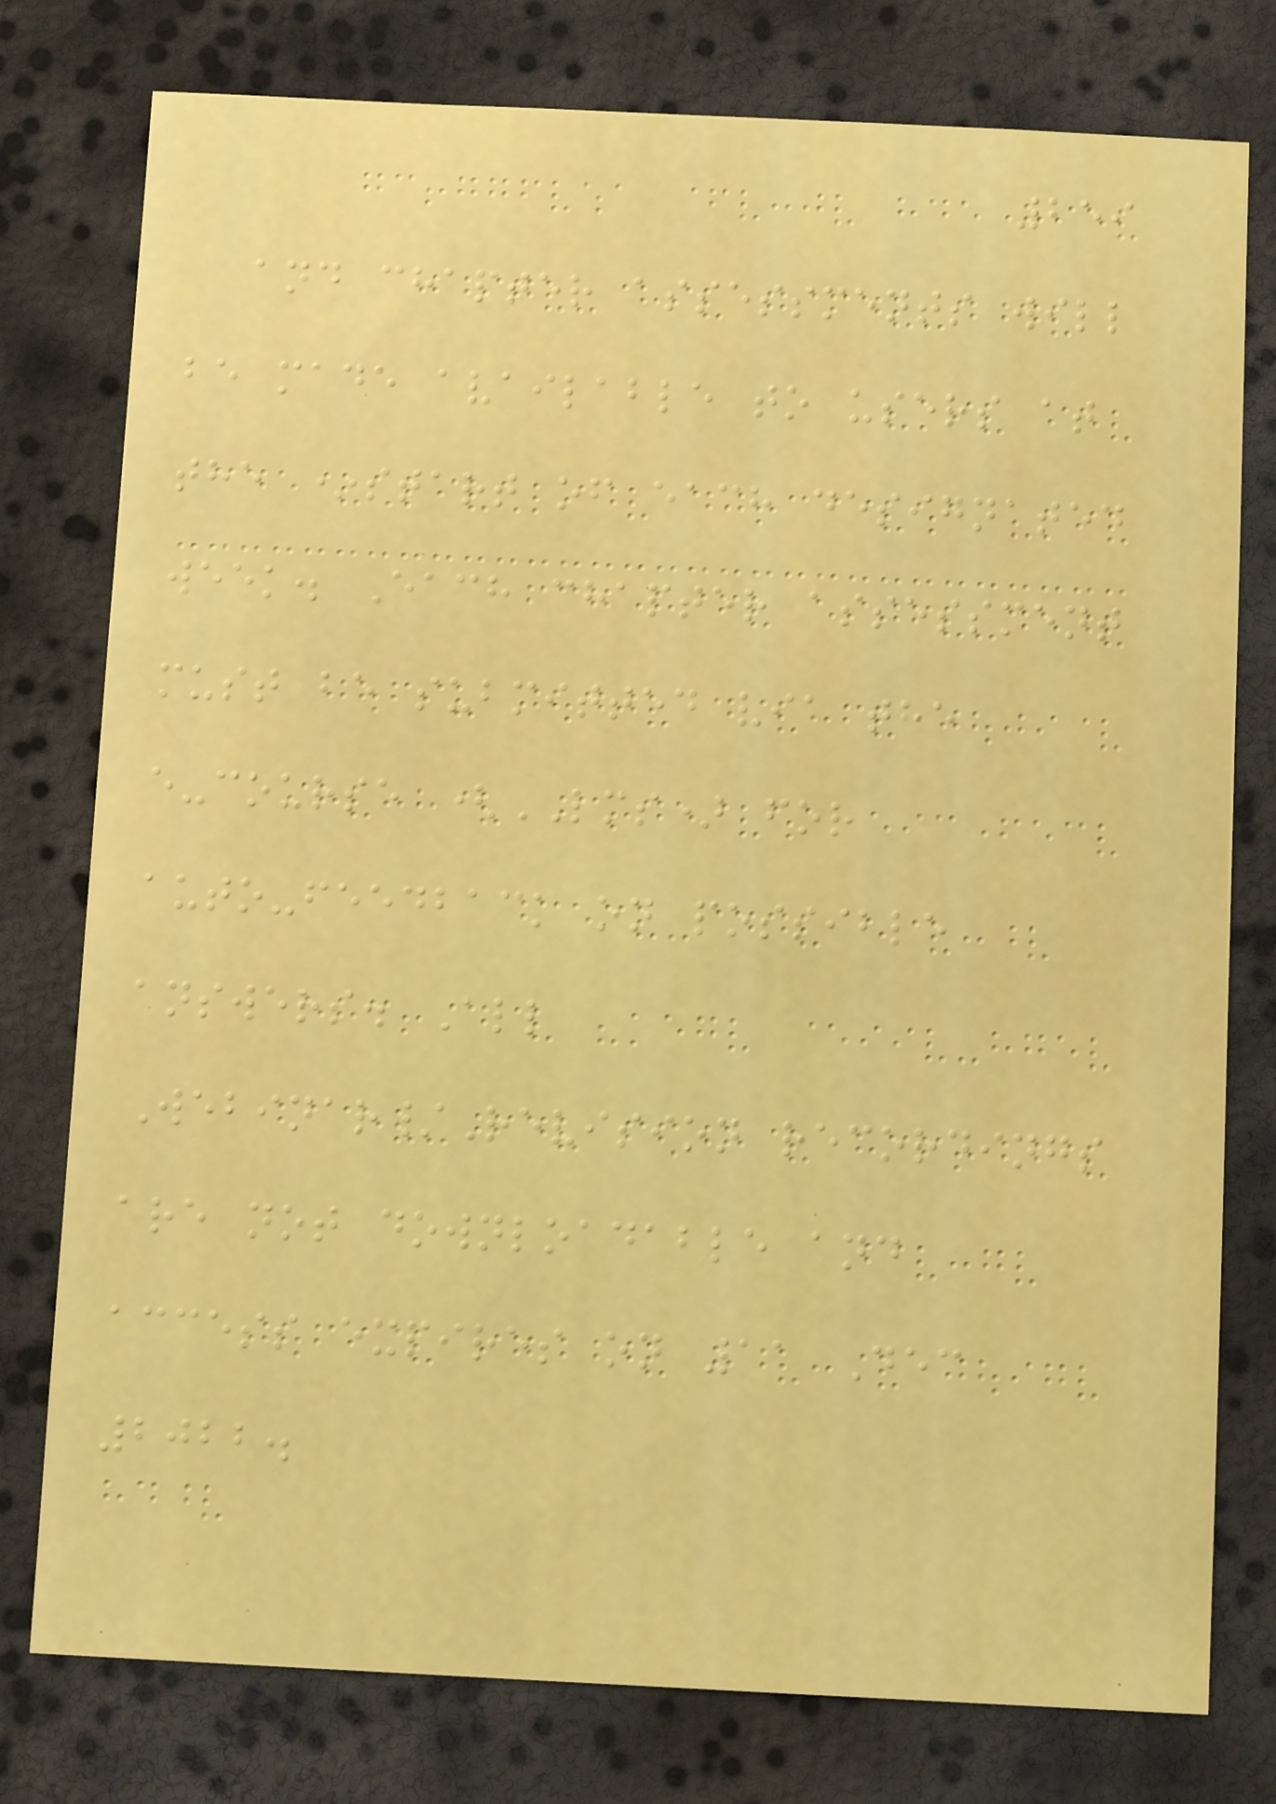259
and chapter assessments will
be made available to users at
the *start of each designated
week. Each chapter assessment
must be submitted via the
e-course (LMS) for
auto-feedback on possible
answers. All
Webinar/Revision recordings
are not downloadable and
access expires on 11 Dec
2022.
